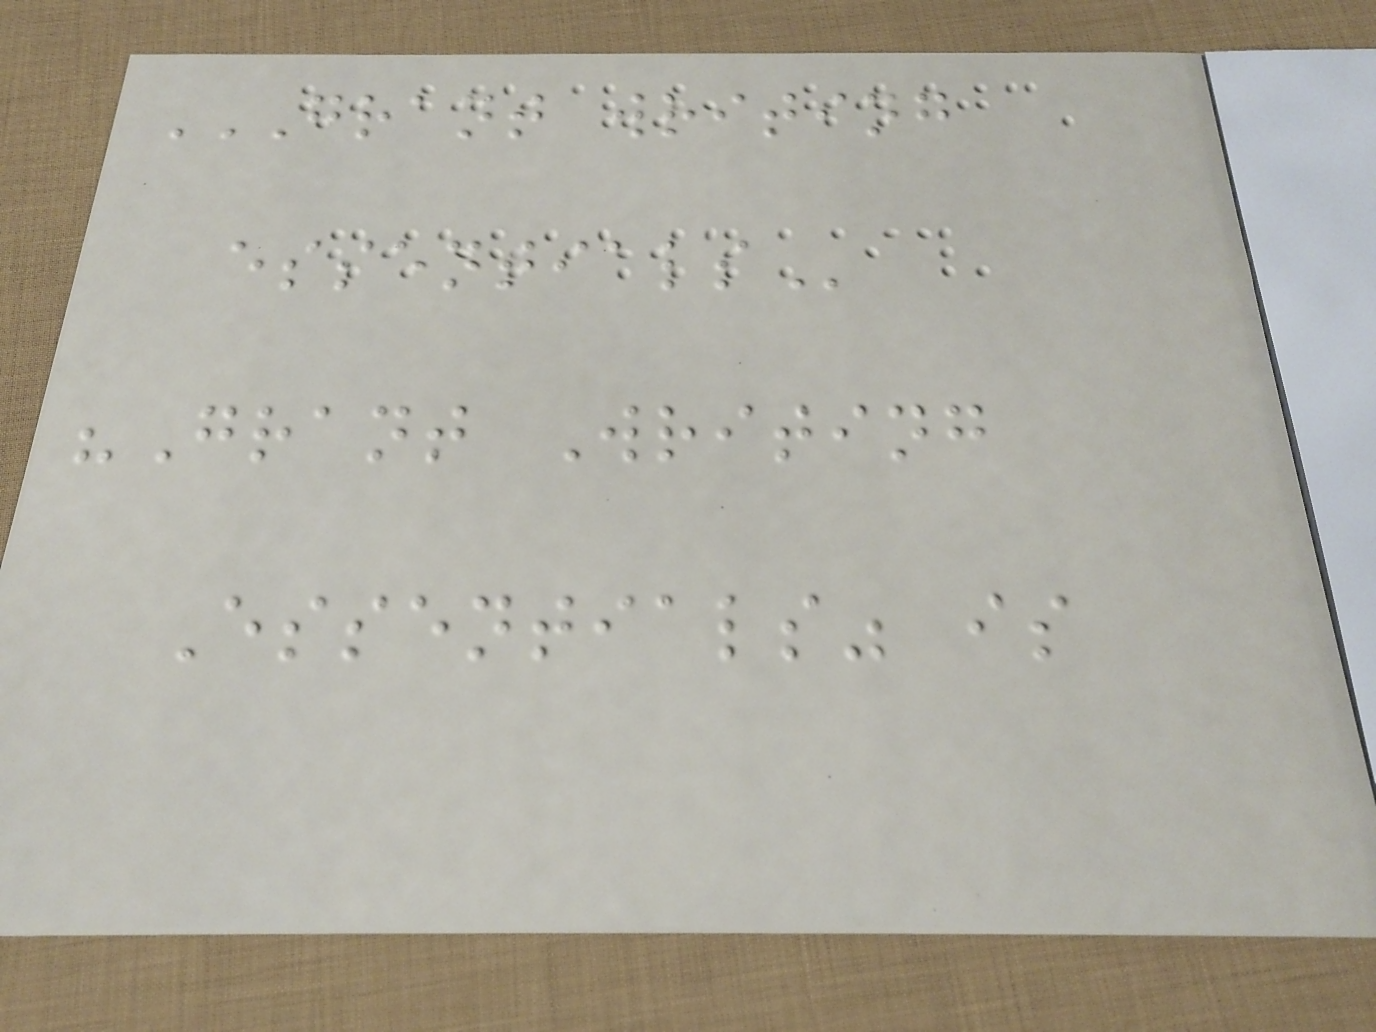GRANT WRITING
ESSENTIALS
"Grant Writing
Essentials" is
